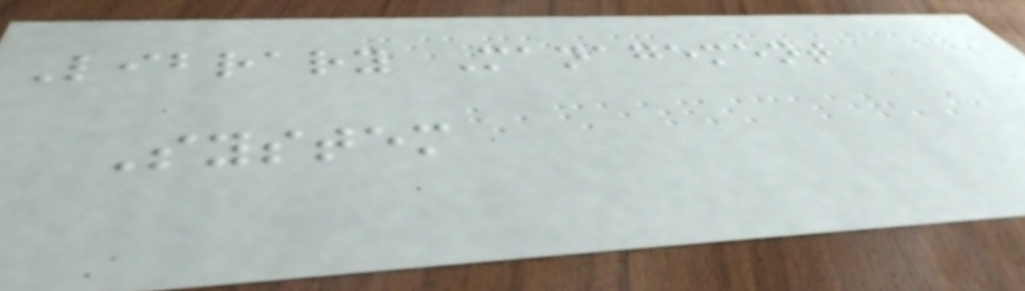Library Management
System
